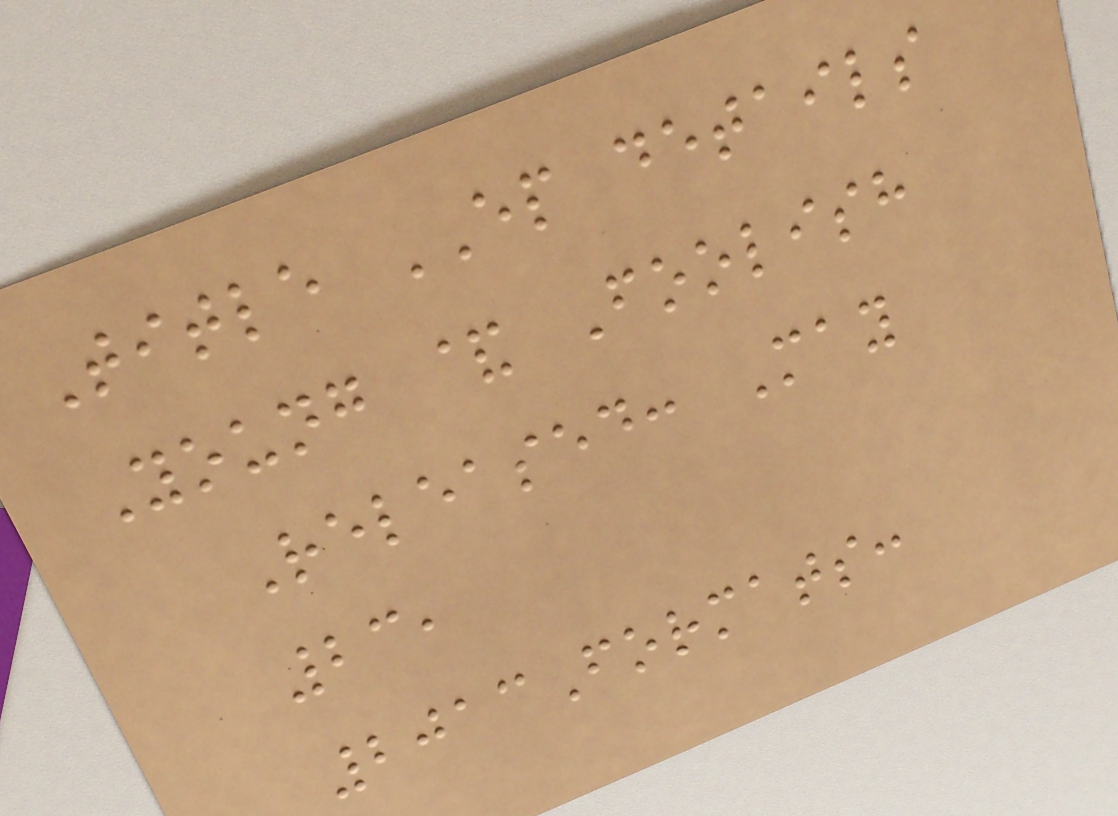Title EP details
Young & Foolish
Released: May
23,
2013Formats:
